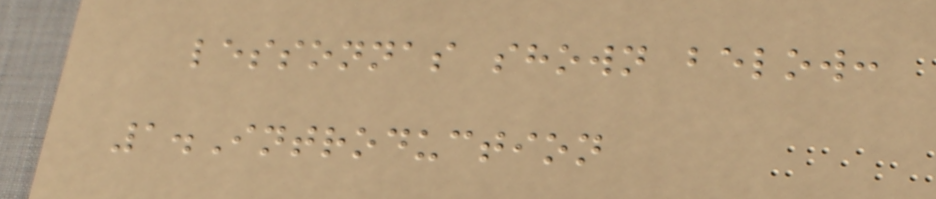lessonnas shown below:
1.Introduction
